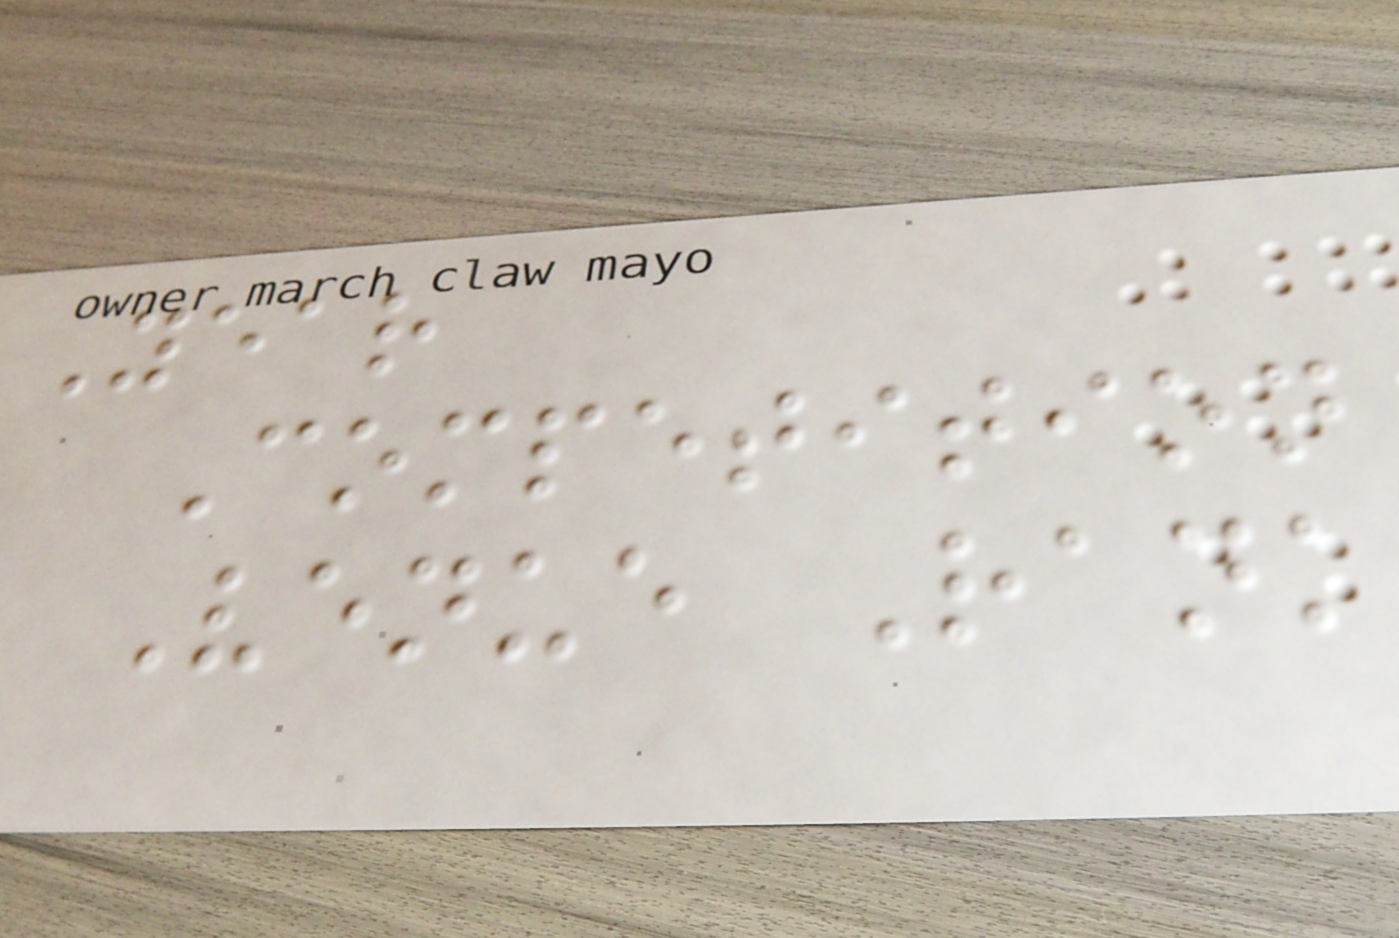Year
Competition
Venue Rank
